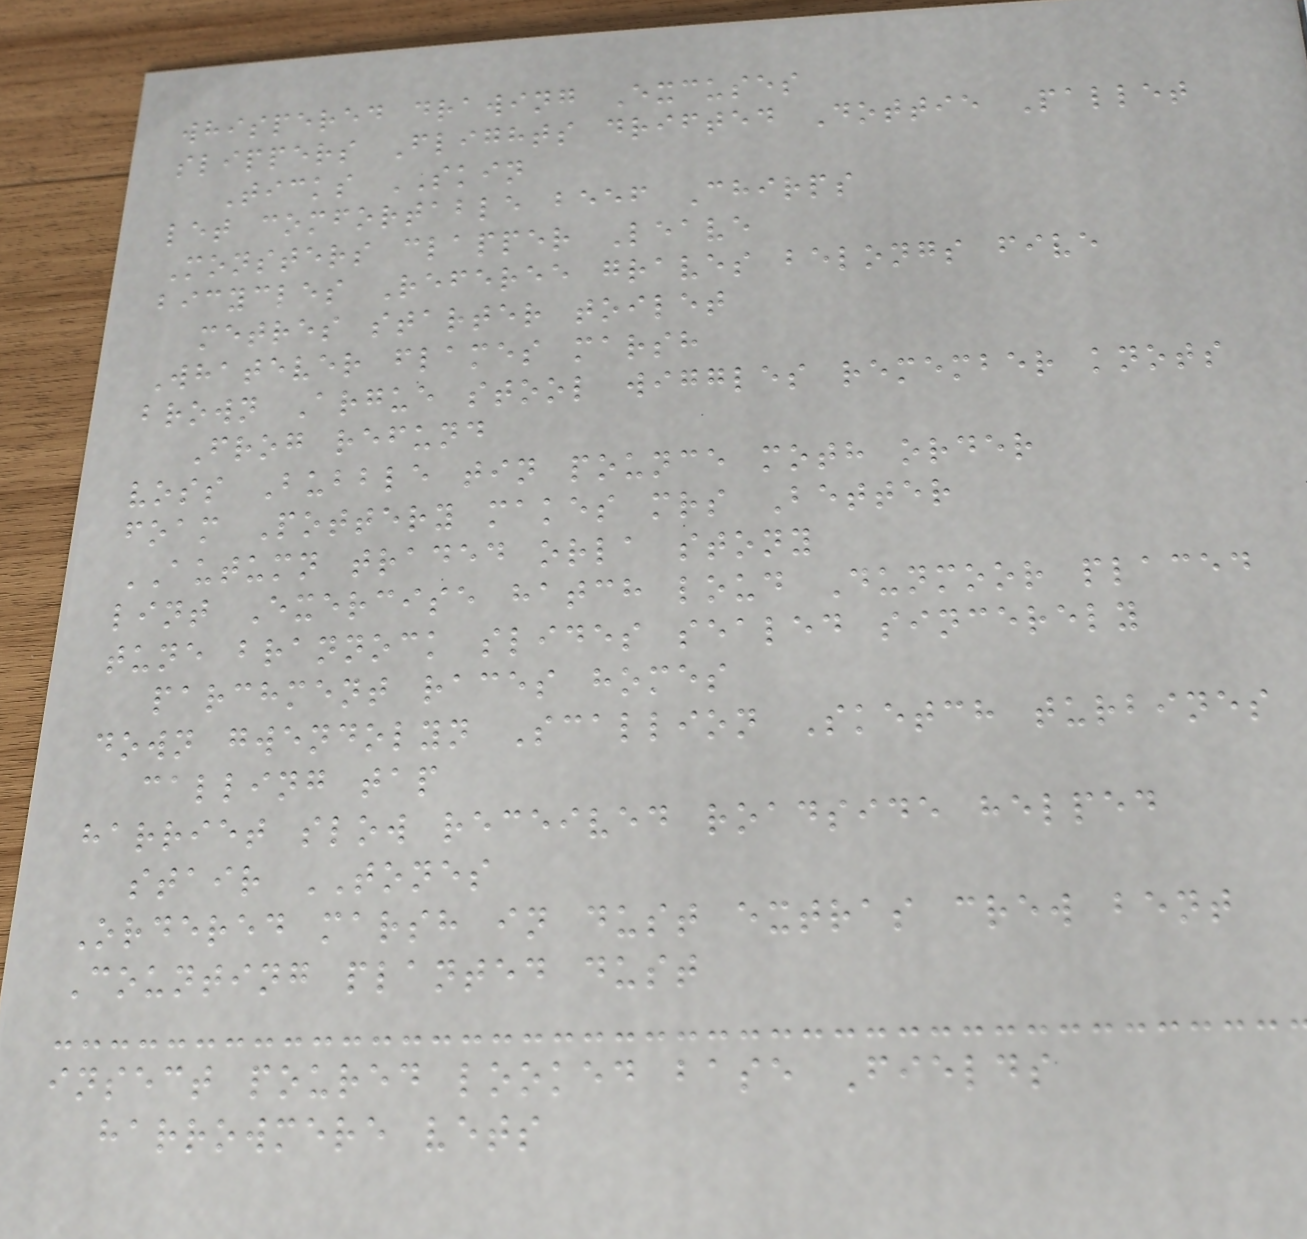whispered drawing Excuses
slippers Flights drifted Dottie Pallet
Ticks SKIN
let comfortable beef Chirps
Monsters clapper Leave
bicycles Referee graves belongs five
metres starter toilet
Whatever flames marsh
brown Argue stool wiggles remember knots
Frog refund
voss Bubble tin pounce moth order
foam Pottery makes mrs Better
AUTUMN traded orla stony
lint Exercise hatch loud Dunmoor placed
tune brannock slides sealed sincerely
parchment races homes
down gwendolyn Scallion Sketch turbines
calling tap
harriet slow received roadside helped
stair TONES
Ordered marsh in dust extras crew bent
Counting planted dust
insect poured looked base Fields
harrowmere vets
